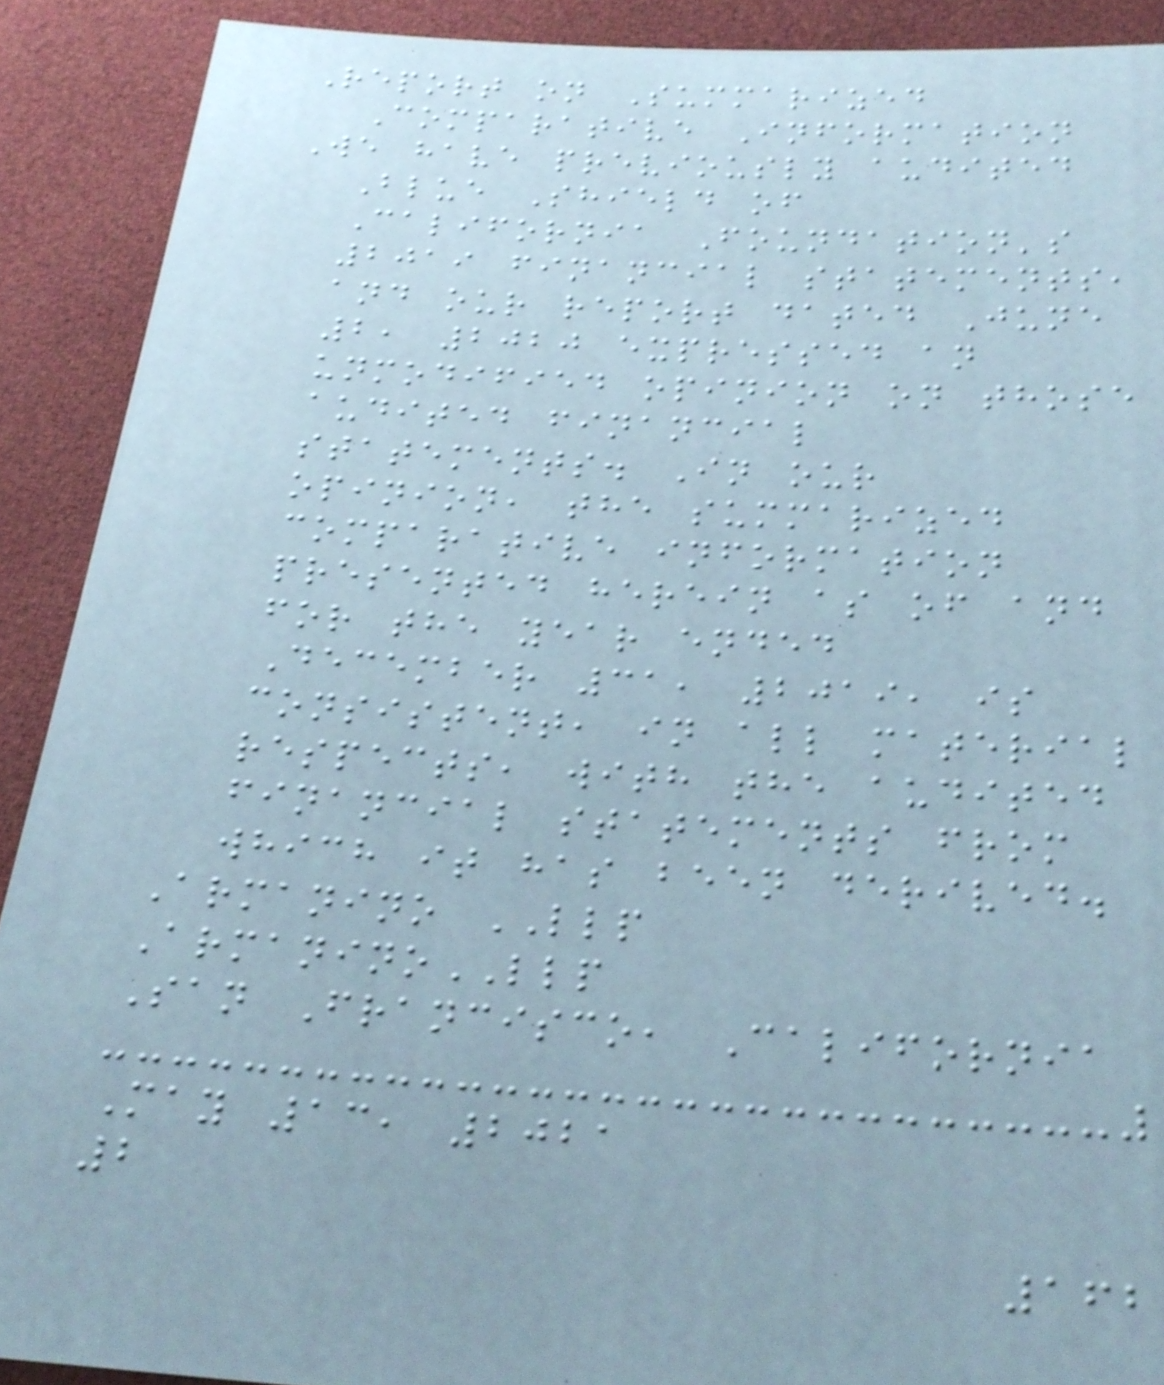Report on Summarized
Comparative Information
We have previously audited
Blue Shield of
California Foundation's
2019 financial statements,
and our report dated June
2, 2020 expressed an
unmodified opinion on those
audited financial
statements. In our
opinion, the summarized
comparative information
presented herein as of and
for the year ended
December 31, 2019, is
consistent, in all material
respects, with the audited
financial statements from
which it has been derived.
Armanino LLP
ArmaninoLLP
San Francisco, California
May 13, 2021
2
162
